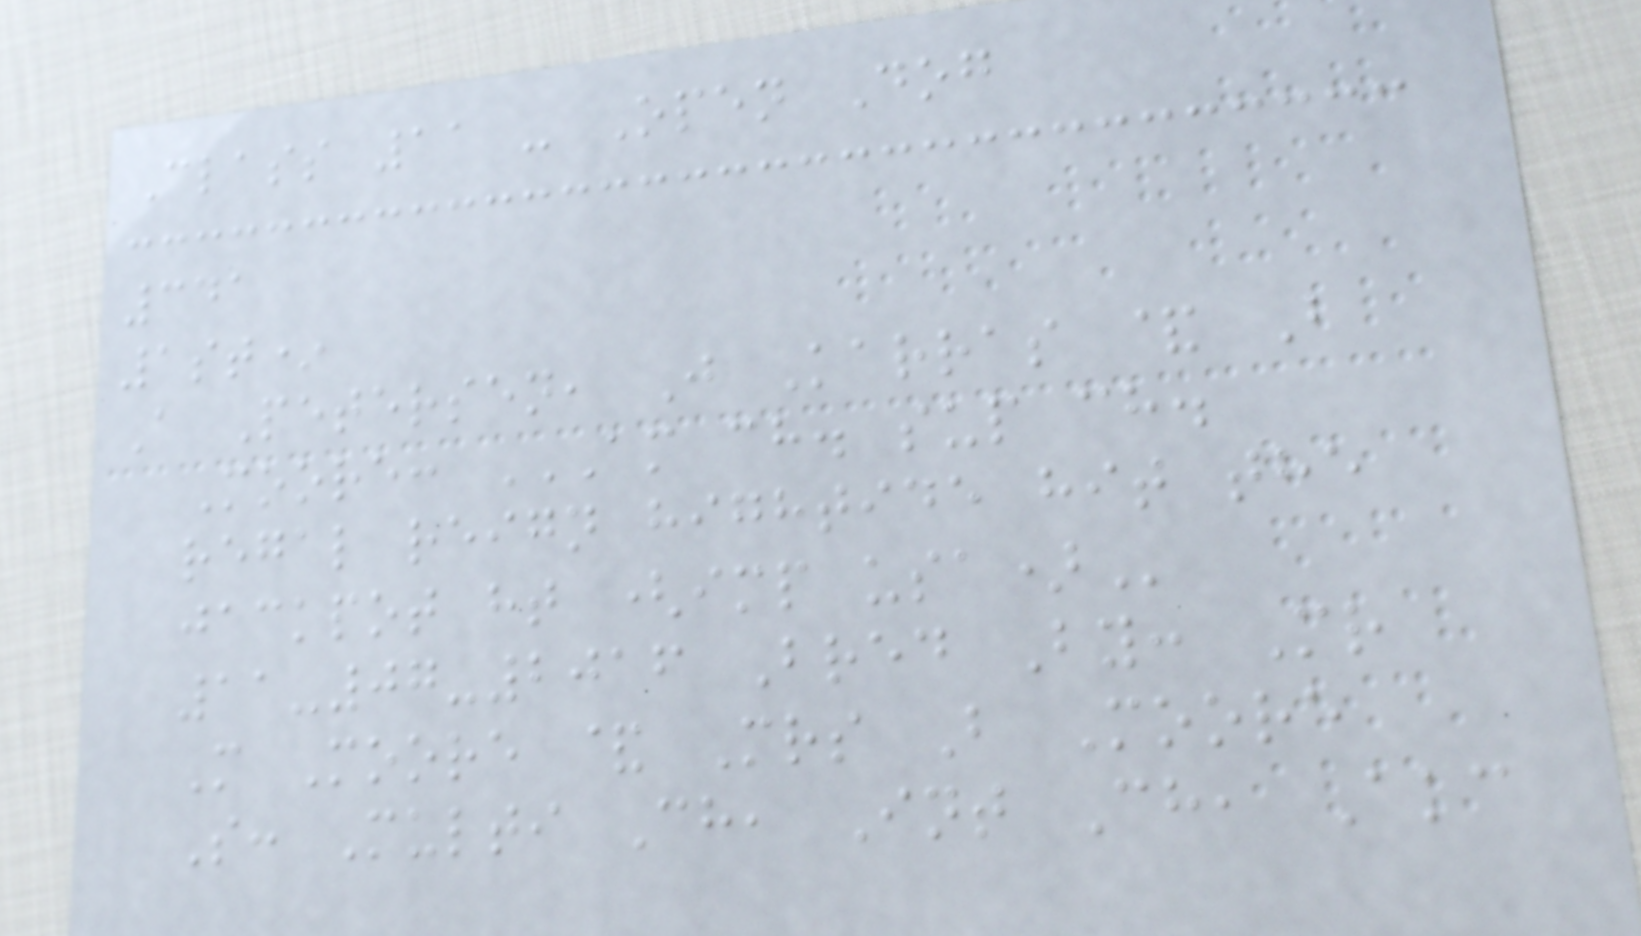Class 11 - Open Dog
341
1st*
A Petersen, J Karras & B
Moore: AM CH. SUP CH.
REGAL REIGN HIGHTIDE HIT THE
JACKPOT HT (IMP USA)
11-07-2016 Bred By: Mr
M Moore & Mrs B Moore
S: Multi Ch, Int Ch, Akc
